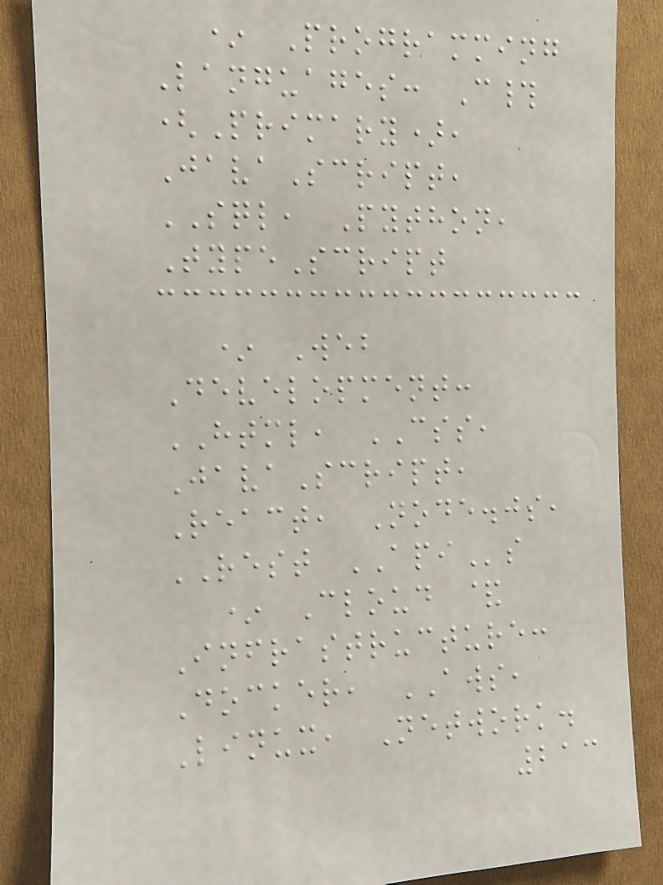* Programming
Languages: C#
(Primary),
JavaScript,
SQL, Python,
TypeScript
* Web
Development:
HTML, CSS,
JavaScript,
React, Node.js,
REST APIs
* Cloud &
Infrastructure:
Docker, AWS,
Linux, Network.
213
